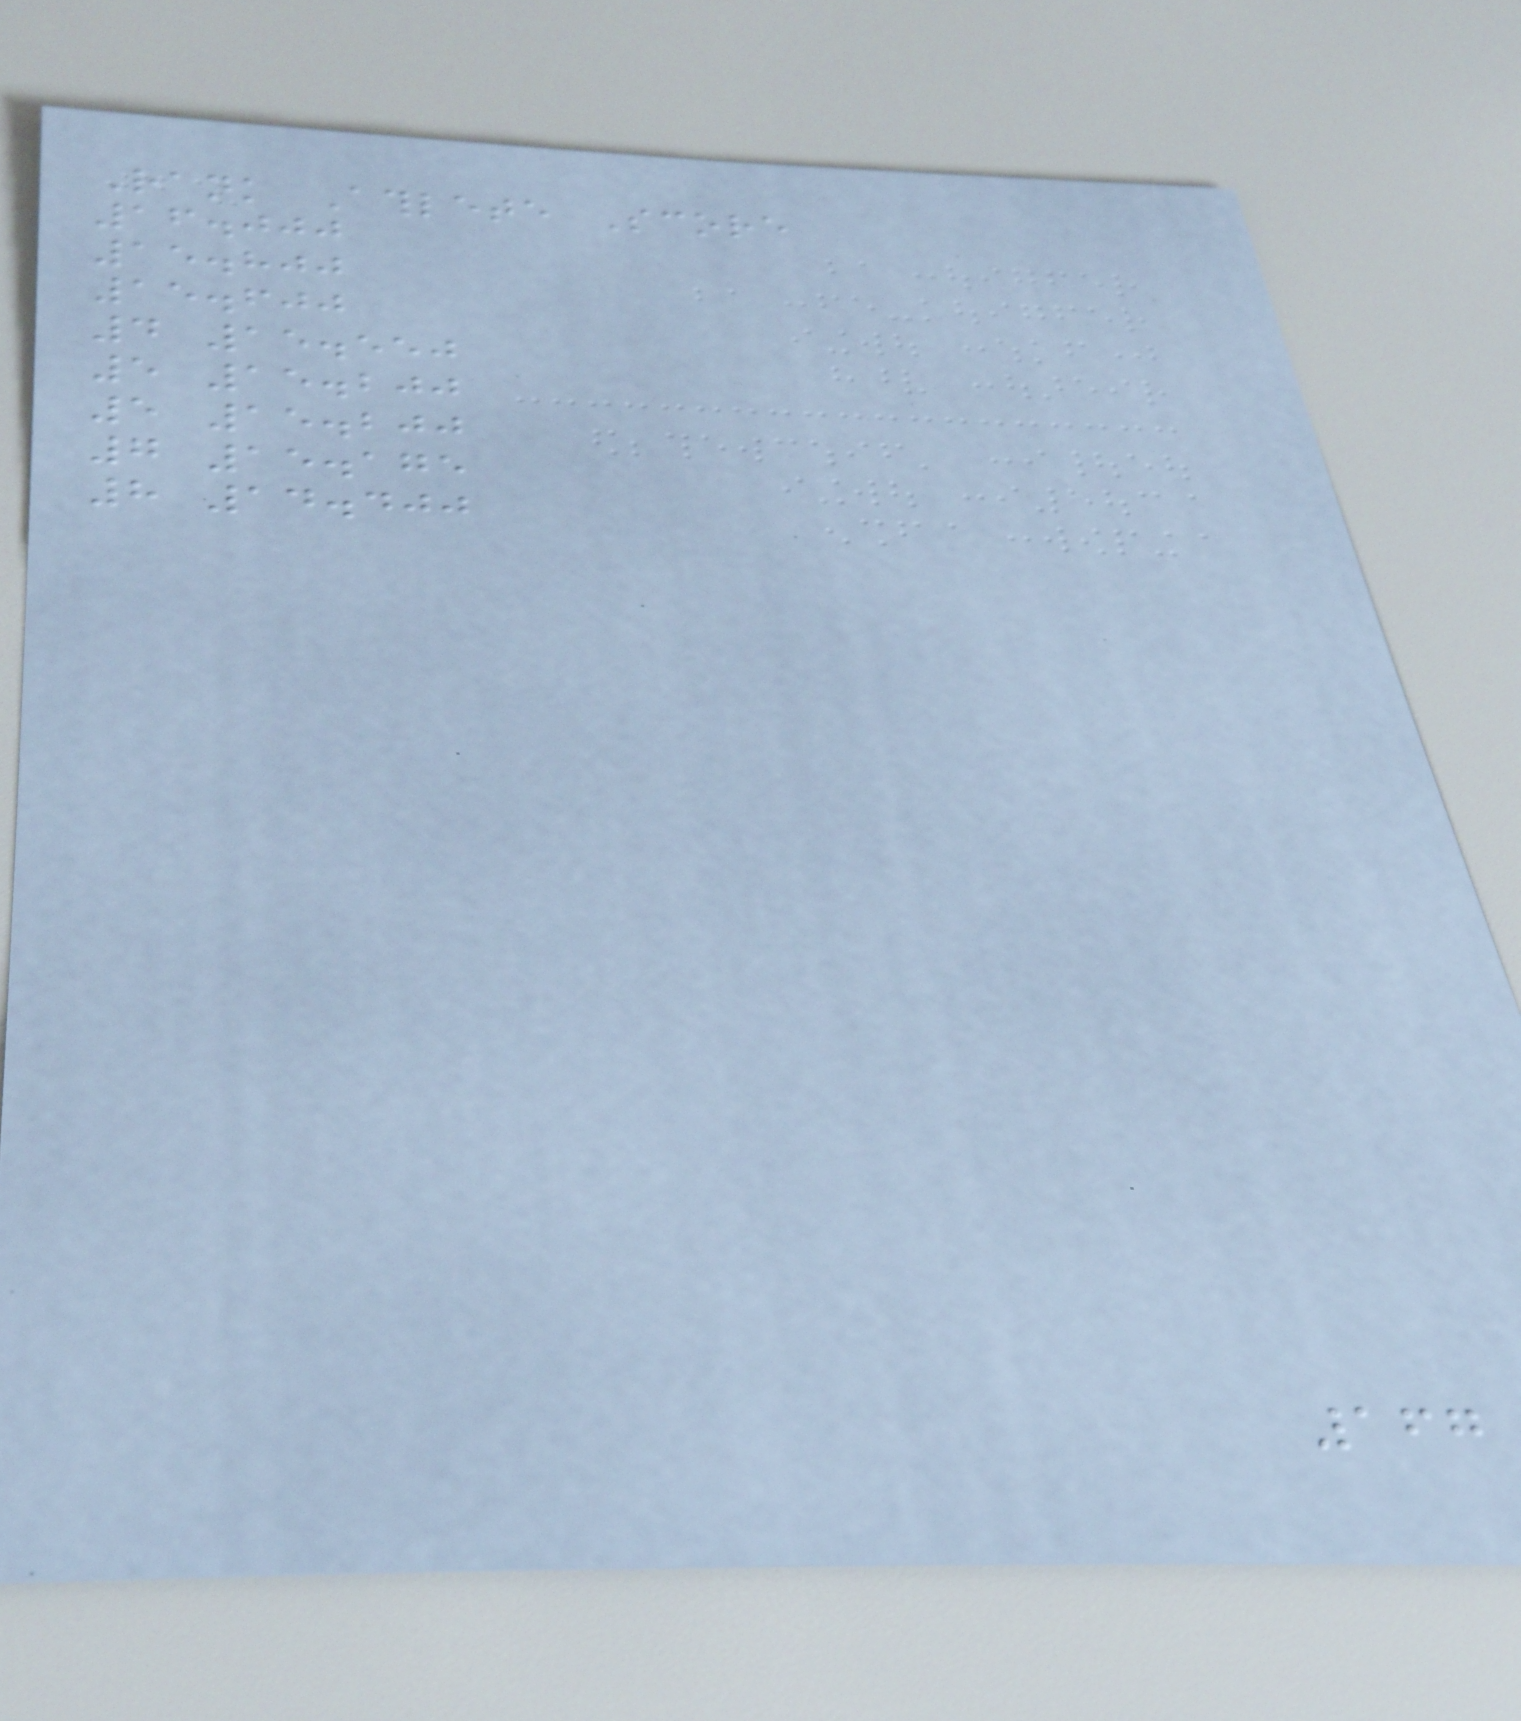Rank Athlete Score
16.000
15.800
15.600
4 15.550
5 15.200
5 15.200
7 15.175
8 14.400
167
